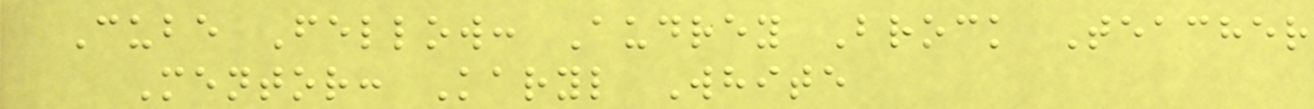Cube Fellow: Audrey Brock Teacher
Mentor: Karyl White
